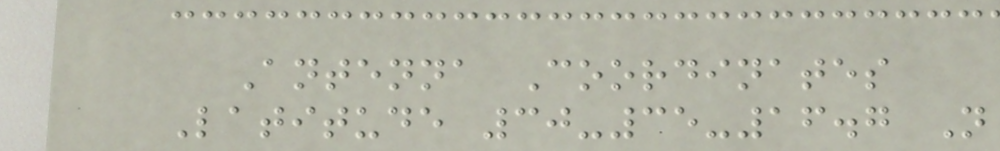Antenna Coordinates
Latitude 30-35-16.7 N
